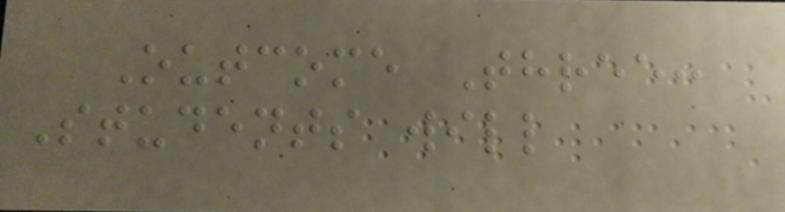Outcome Three:
Students will
